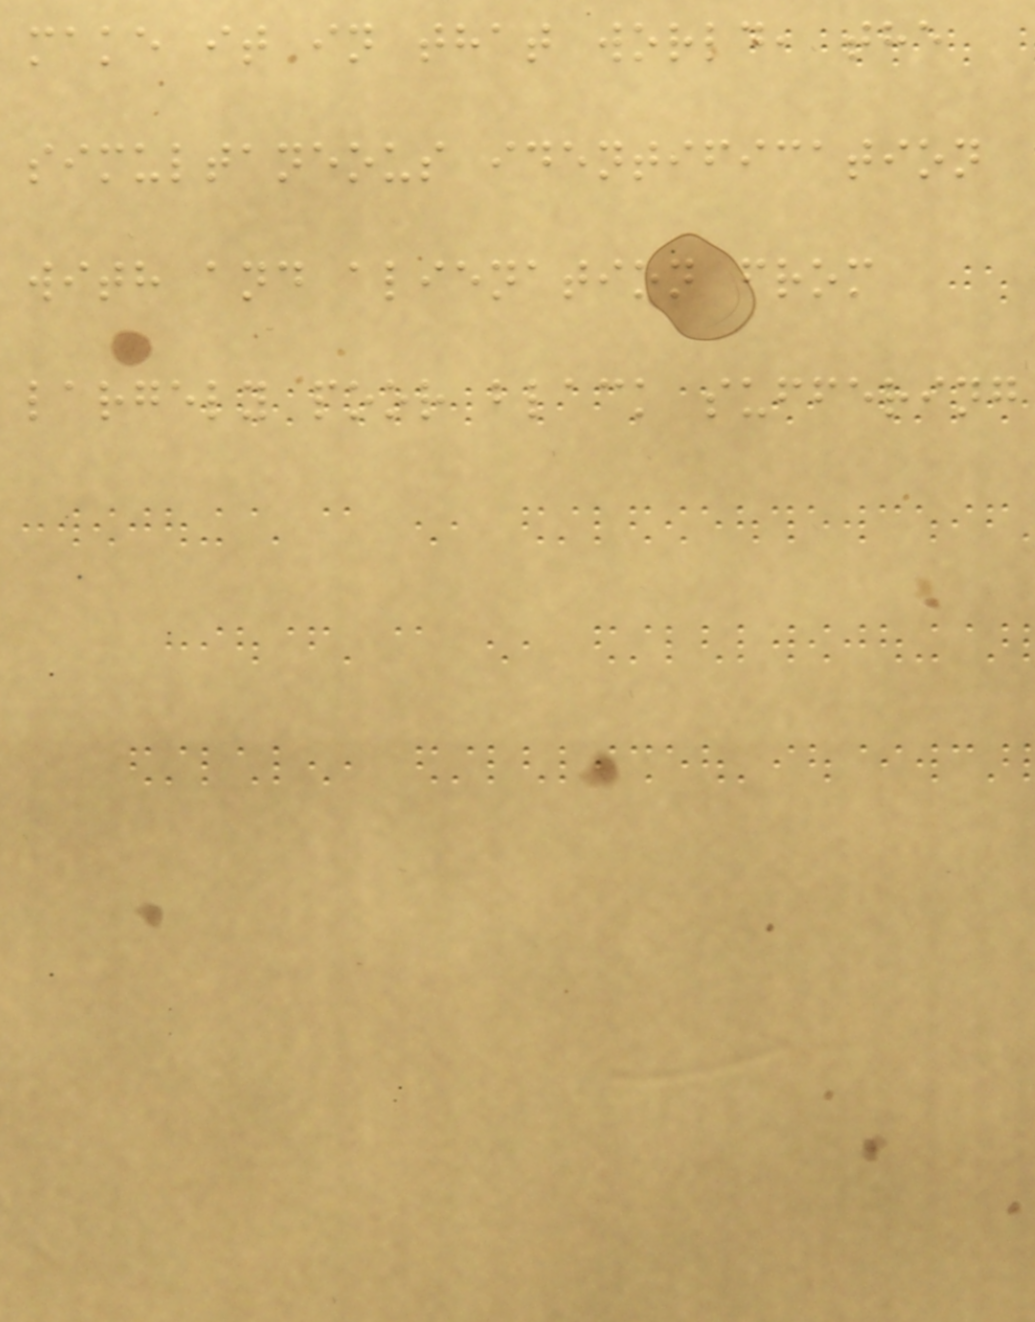make it in that world, the
simultaneous identification
with and alienation from
largely poor black suffering
